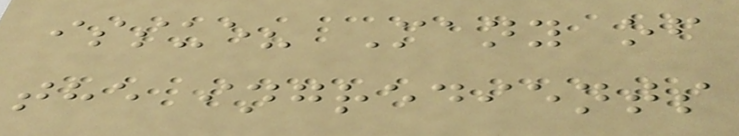issue? Many of
the ingredients
